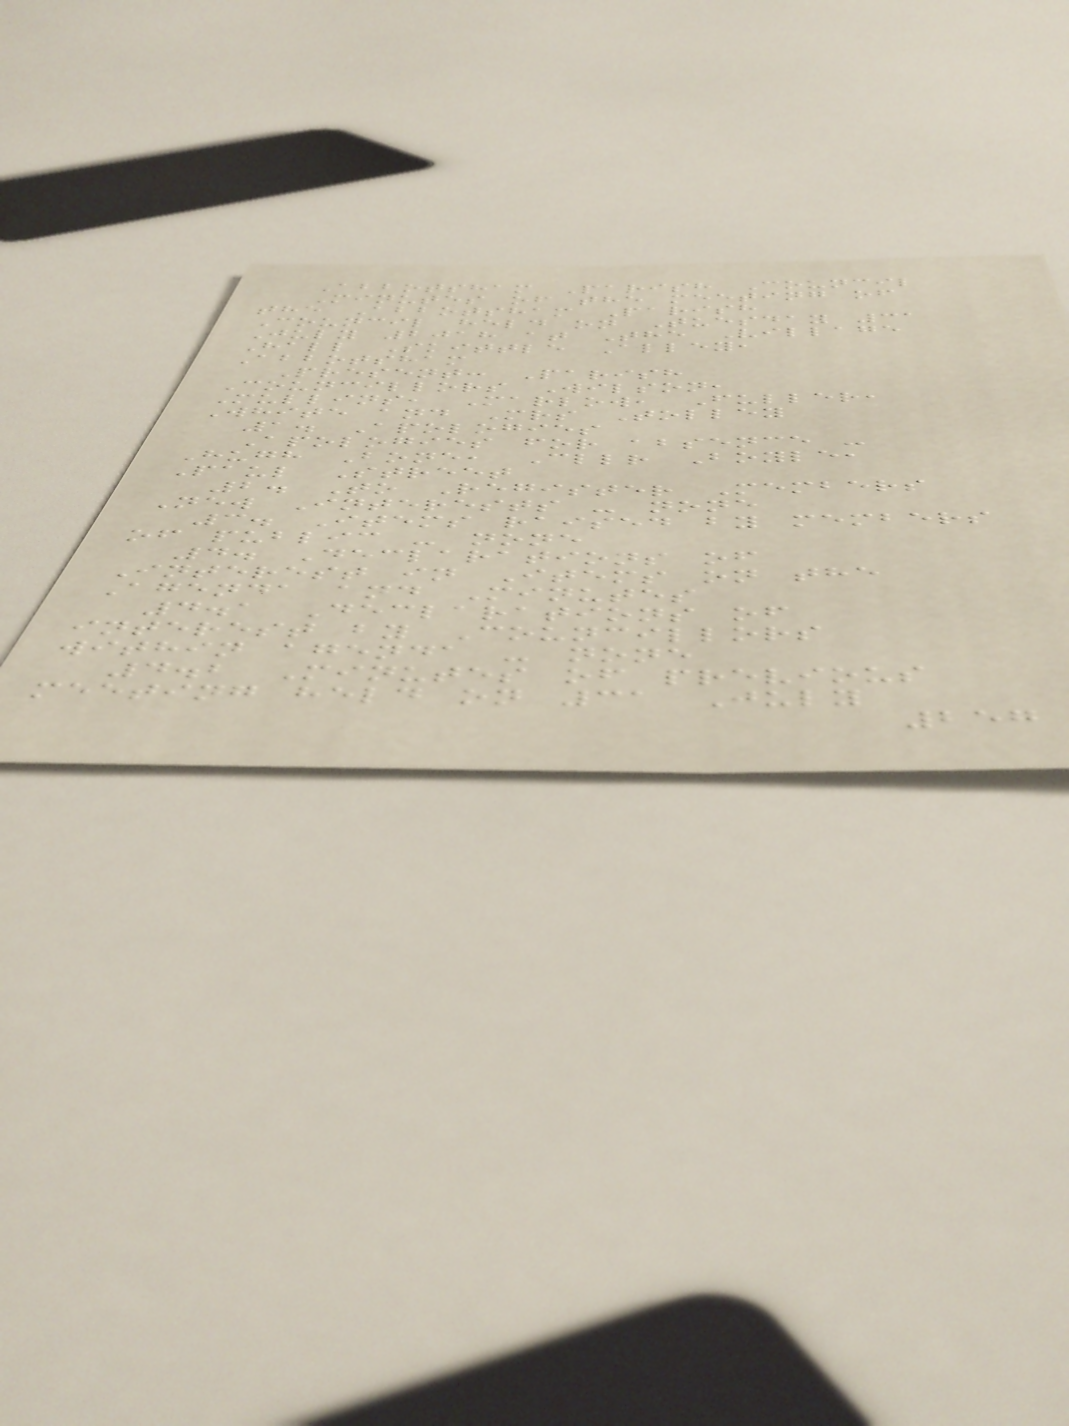Abbotsham Parish Council
Minutes of the meeting of
the Abbotsham Parish
Council held on Tuesday 31
July 2018 at The Village
Hall Skittle Alley,
Abbotsham
Present: Parish
Councillors Wilson,
Mullins, Marlow, Fuller,
White and Mrs Tolley
1. Apologies
Apologies for absence -
Hugh Bone, Cllr Boyle,
Paul Street
2. To Register Members
New Interests - none
3. Items raised by members
of public - none
4. Declarations of
Interest in Items on the
Agenda and Minutes
4.1 Declarations of
interest by Councillors
within agenda - none
4.2 Minutes of previous
meeting held on 31 July
257
